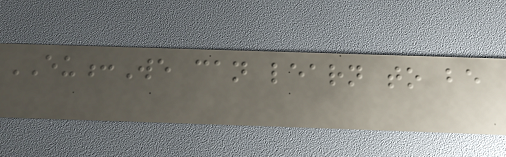EU:We can learn to be
